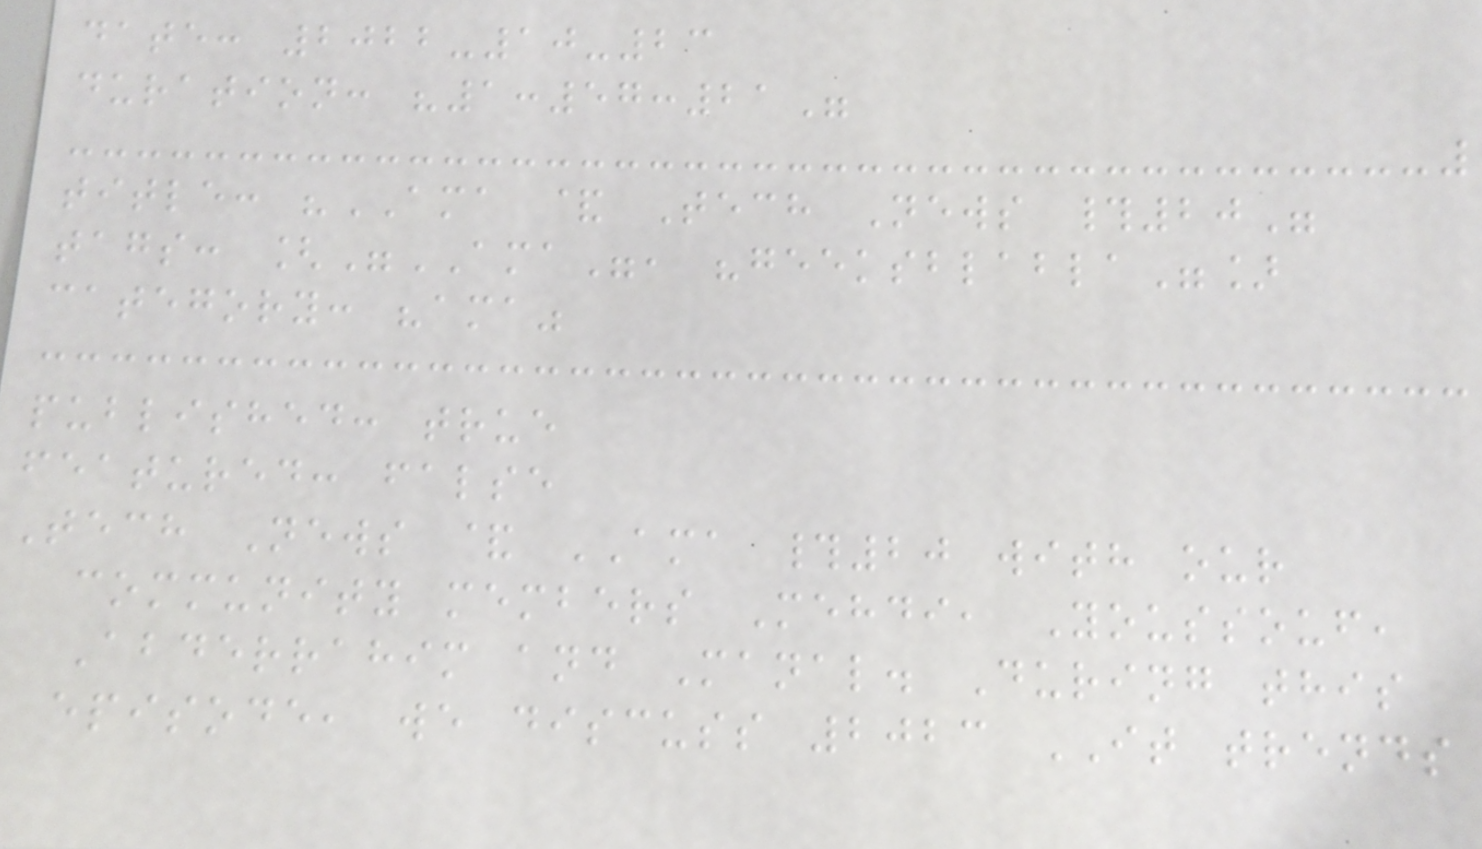date: 2022-10-23
duration: "1:57:21"
title: "AMA & Tech News #20"
tags: ["AMA", "geeksblabla"]
category: "ama"
published: true
featured: false
Tech News & AMA #20 with our
community members Mehdi, Youssouf,
Abderrahim and Manal. During this
episode, we discuss 2023 IT trends
